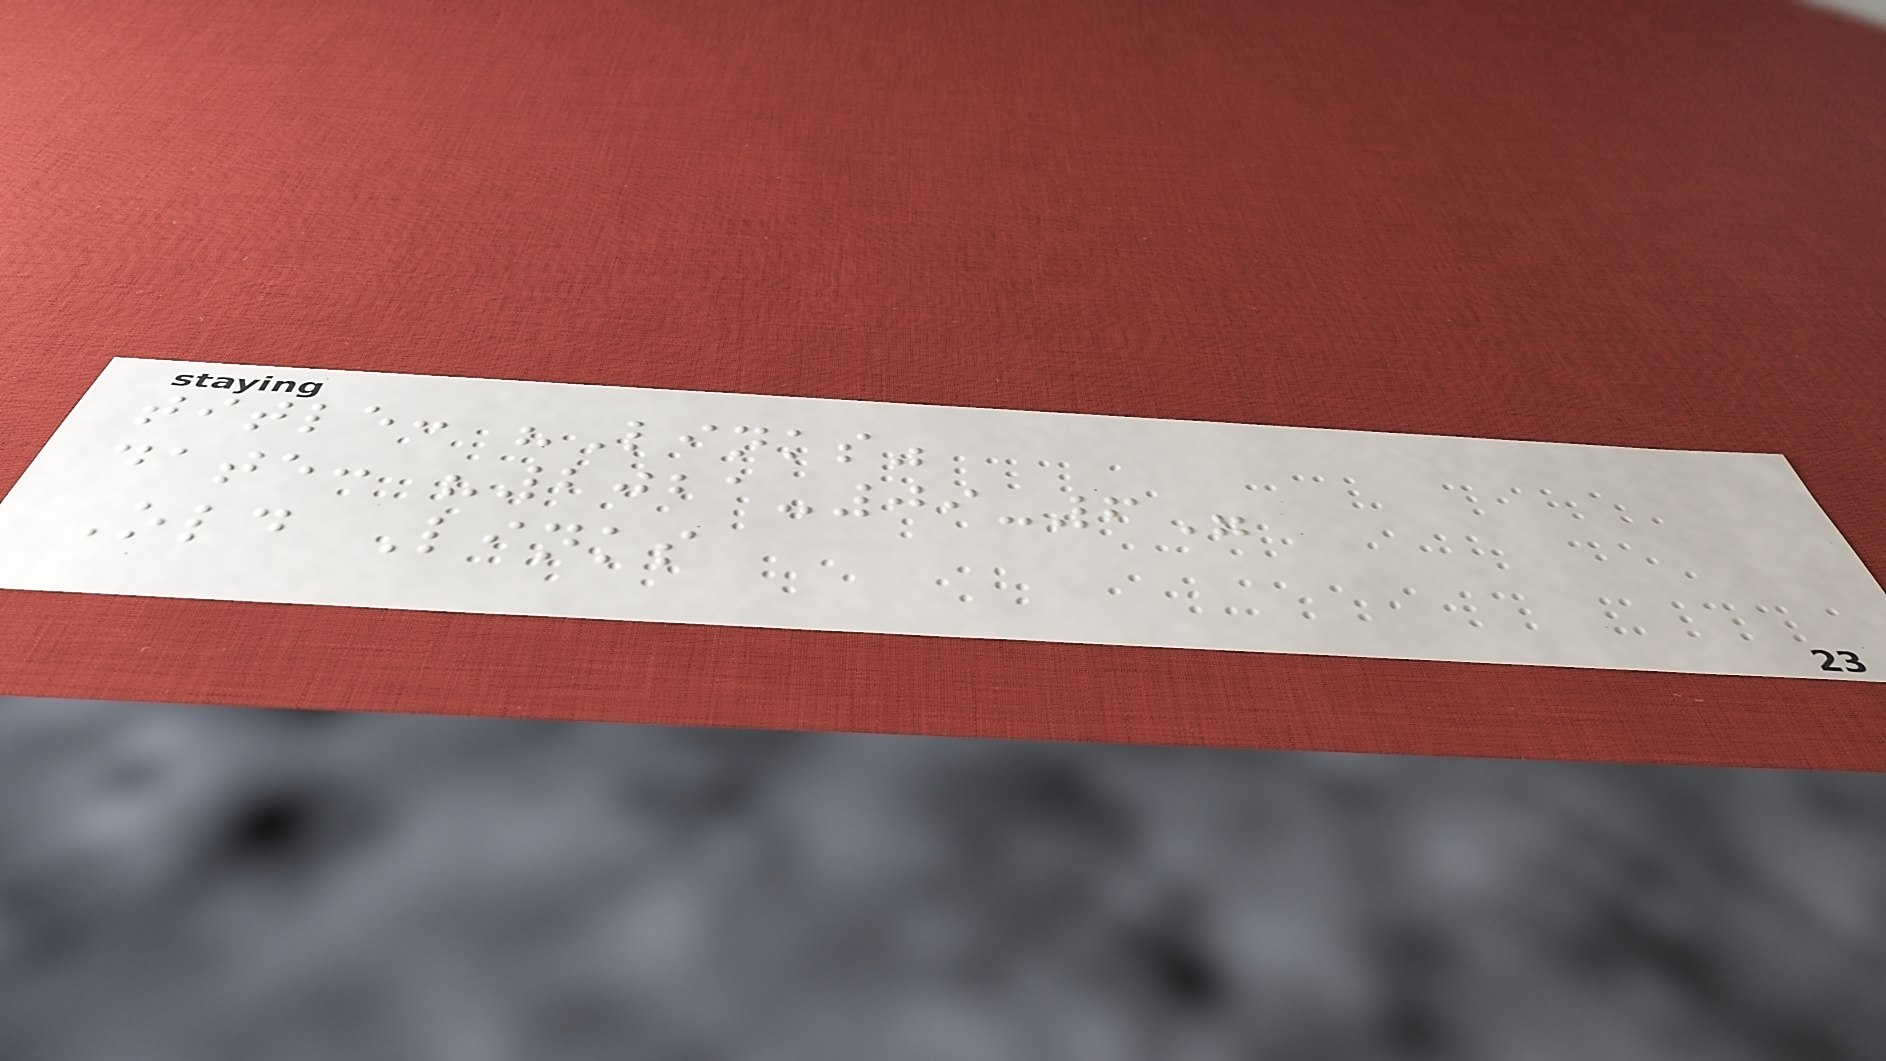title: "Links"
date: "2021-09-6"
Old Links
